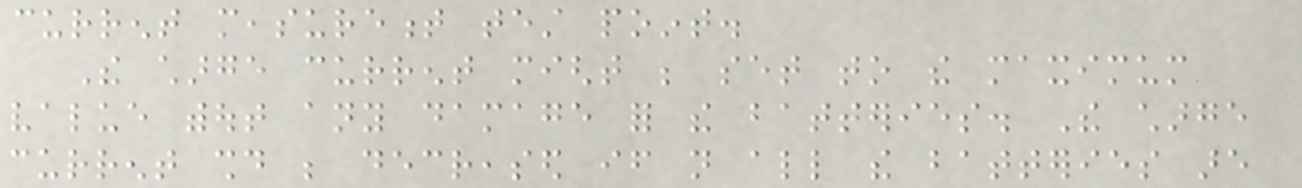current measurement test point.
The charge current might be set to the maximum
value without any damage for the batteries. The charge
current should be decreased if not all the batteries are
